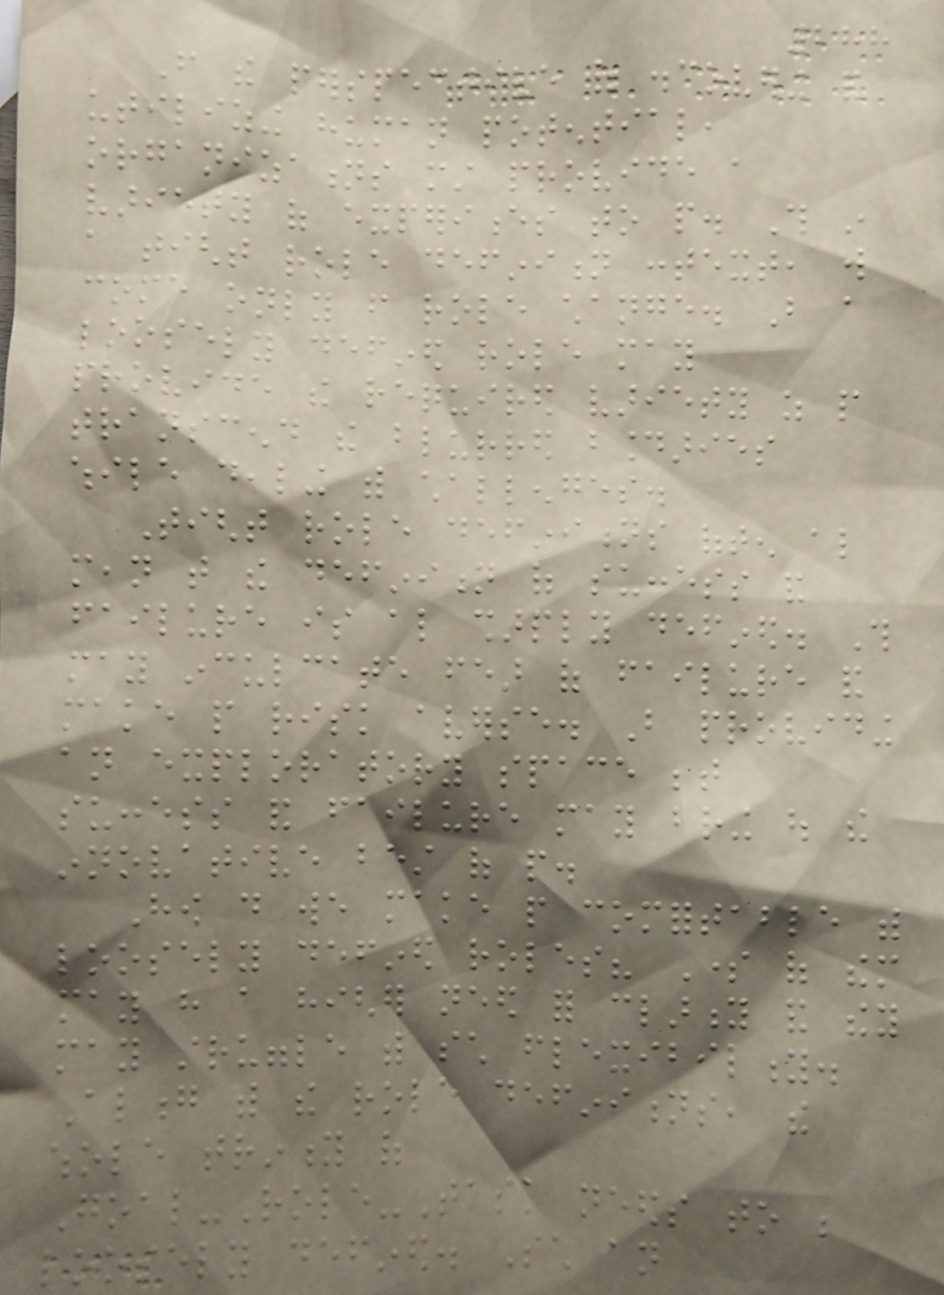288
From the perspective of discovering and
utilizing human potential,
organizations must provide a
variety of experiences to people. This in
a tight role definition context, will
come only from role change. But a
loosely defined role may
provide the required variety as people
transcend the blurred boundaries
while dealing with challenges.
Tight role definitions often also
mean that the definition of success and
failure is also sharply defined. This
may inculcate fear of failure and
make people risk averse. But providing
an exploratory space between
success and failure may bring out the
innovative best of people.
How do we make people comfortable with
loosely defined roles? Some of them
may have a higher need for clarity and they
may struggle with such flexibility.
Along with the role definitions, the
whole trinity of
Goal-Role-Task needs to be
loosely defined. Such an
